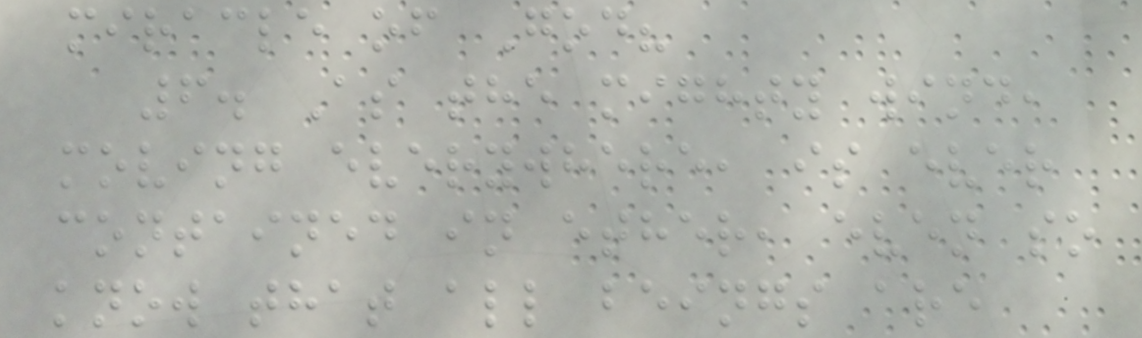miracle of God?
6. As the mighty wind,
moving everywhere, is ever
contained in ether, even so
know that all beings are
